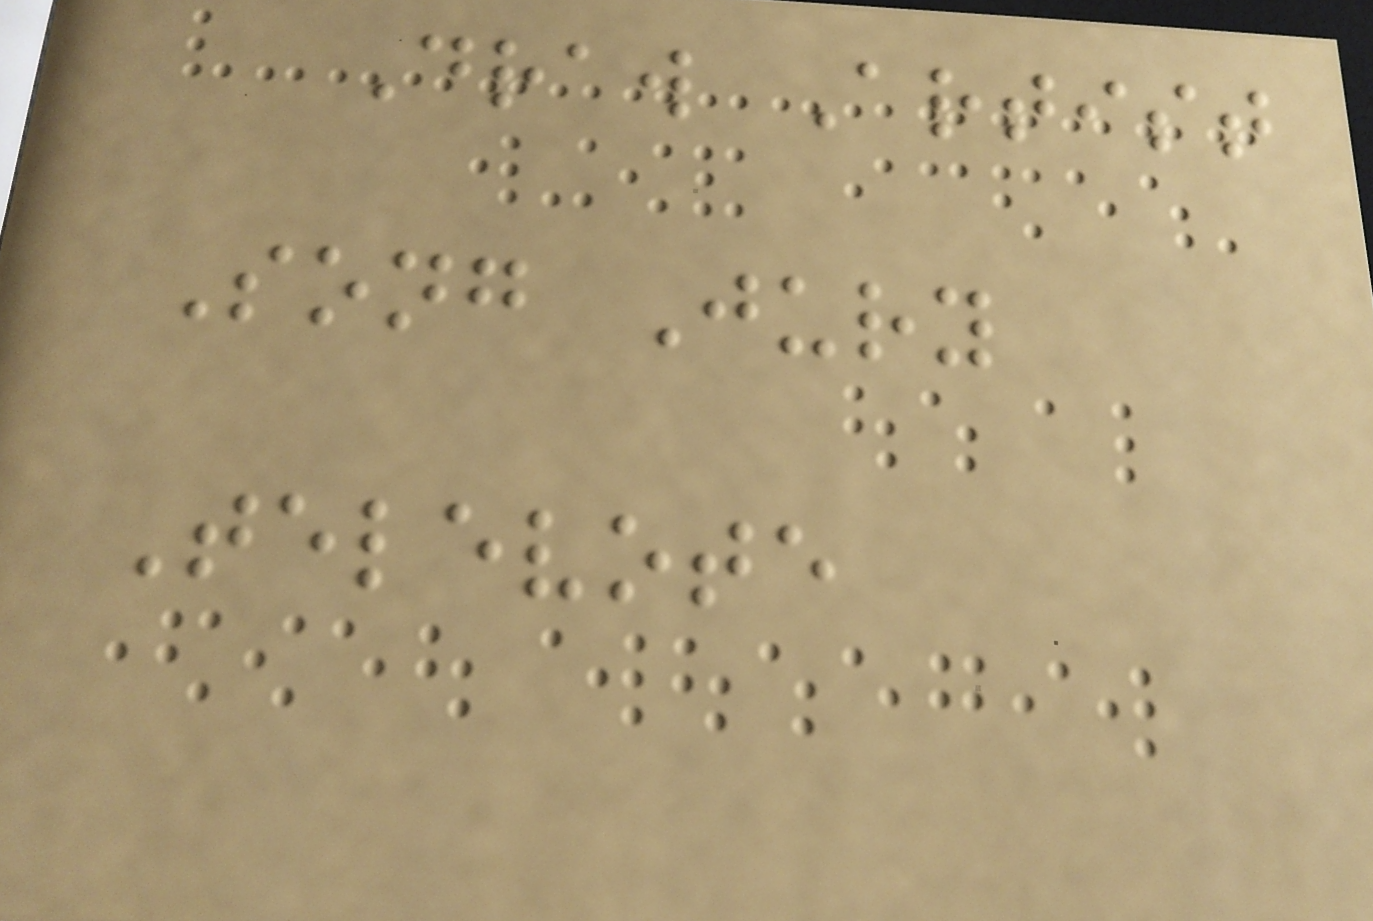Draw Artist
Song Jury
Televote
